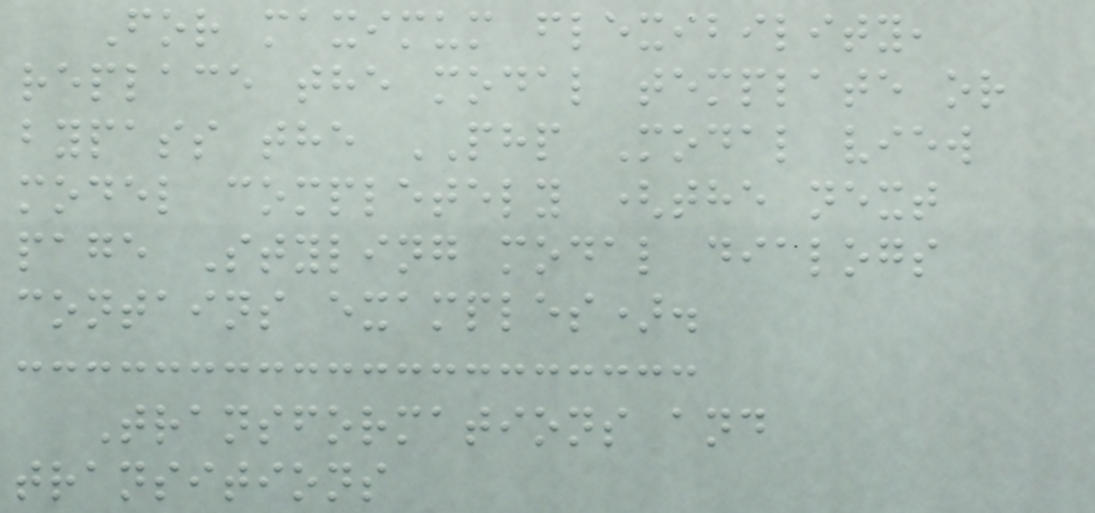For maximum flexibility,
replace the modal template or
bypass the PHP Modal view
model completely (the next
page Styling modal dialogs
contains examples).
Transformations and
transitions
